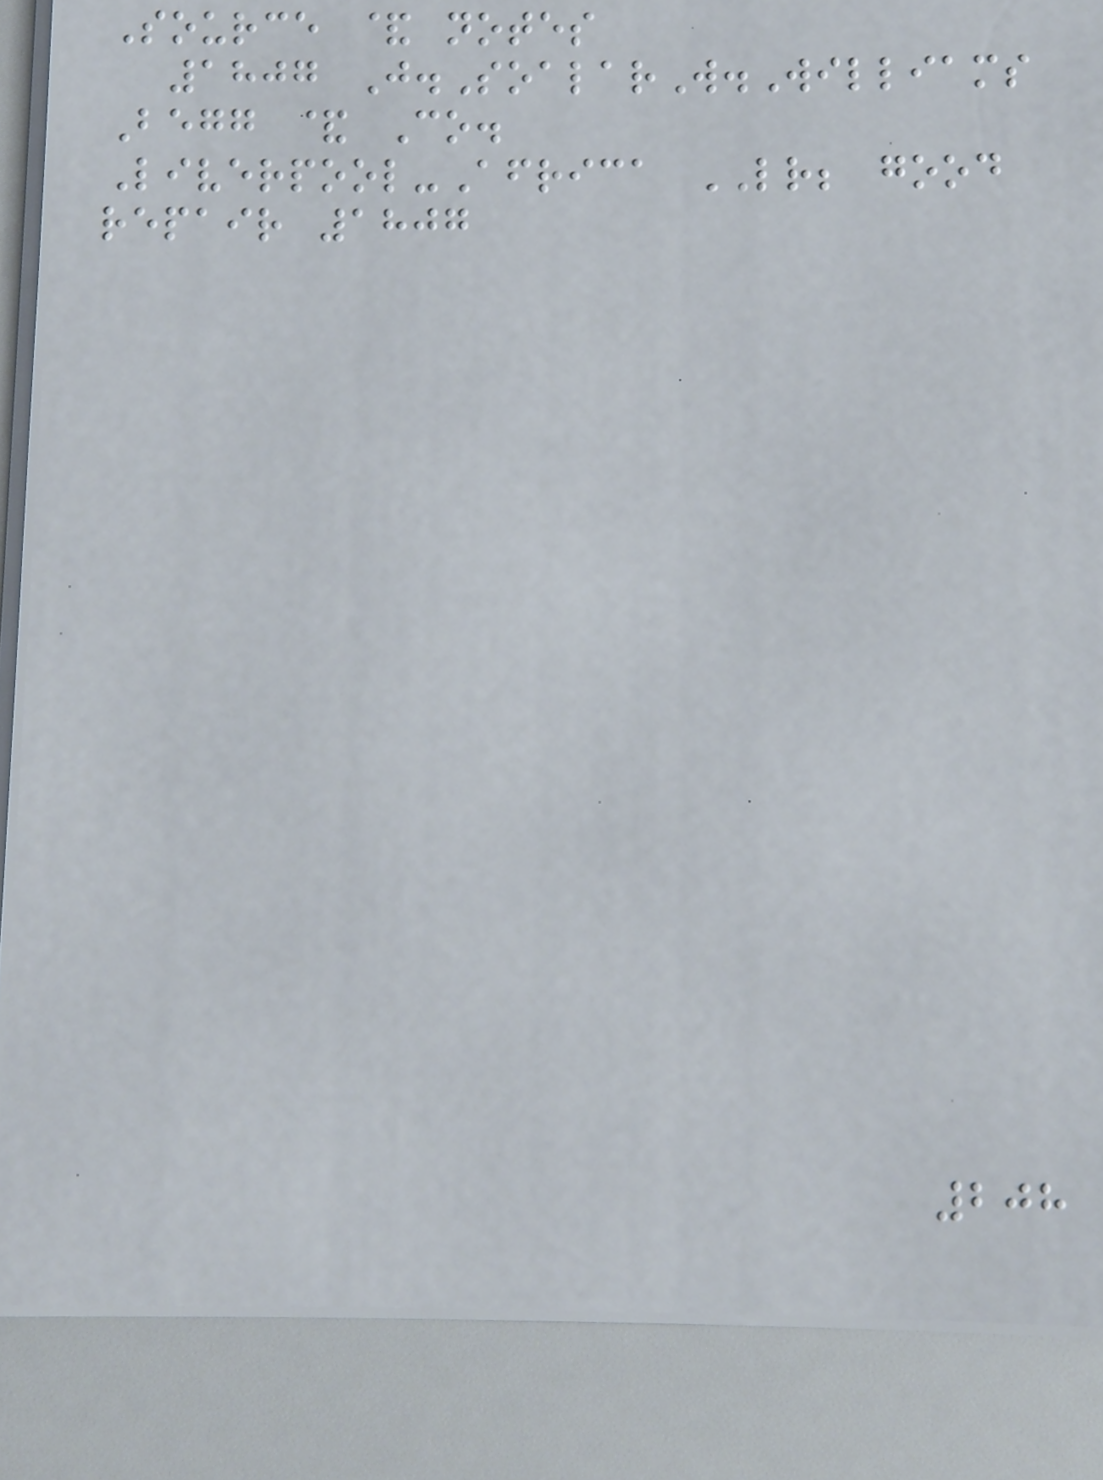Source & notes
1807 J.SoalarW.Williams
Begg & Co.
Liverpool-Africa LR; good
repair 1807
208
